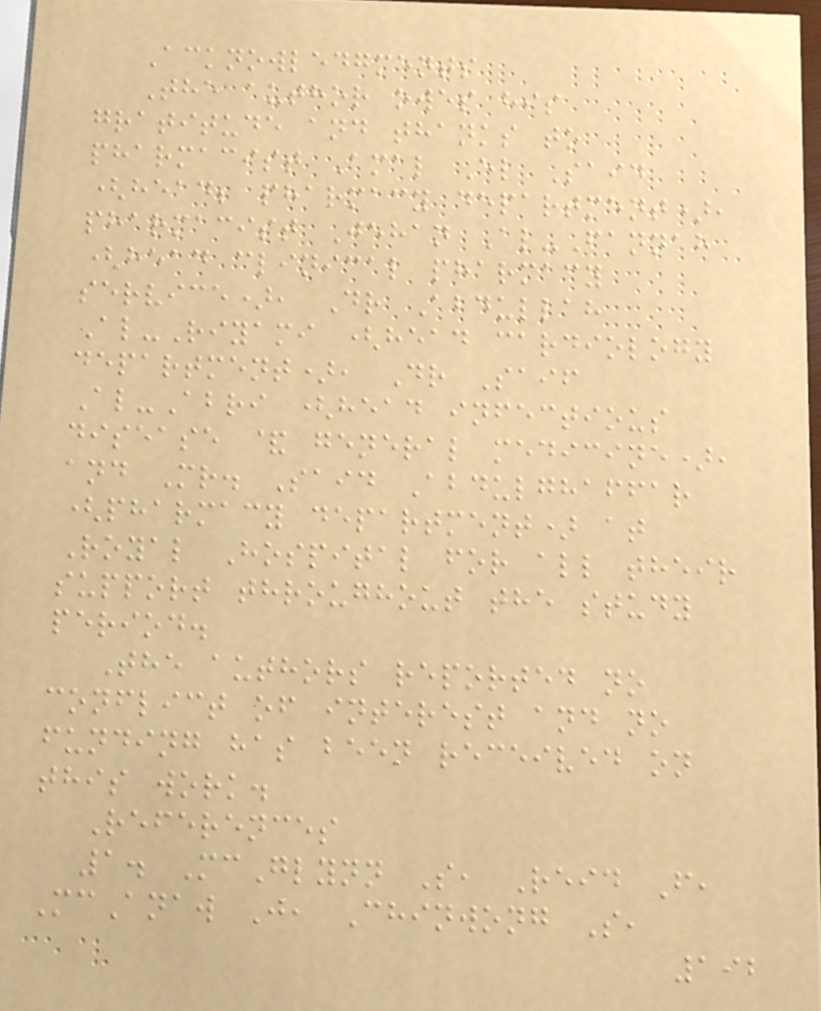Acknowledgments
The author owes his
gratitude and thanks to
pharmacist Amal El Said
(head; pharmacy department),
pharmacist Jehan Al-Fannah
(head clinical pharmacy
service), Dr Abdullah
Al-Riyami (head cardiology
department), Dr Saif
Al-Abri (head infectious
disease & general medicine),
and Mr. Said Abdulghaffar
(pharmacy department) at
Royal Hospital for all their
support throughout the study
period.
The authors reported no
conflict of interest and no
funding has been received on
this work.
References
1. McGlynn S, Reid F,
McAnaw J, Chinwong S,
192
